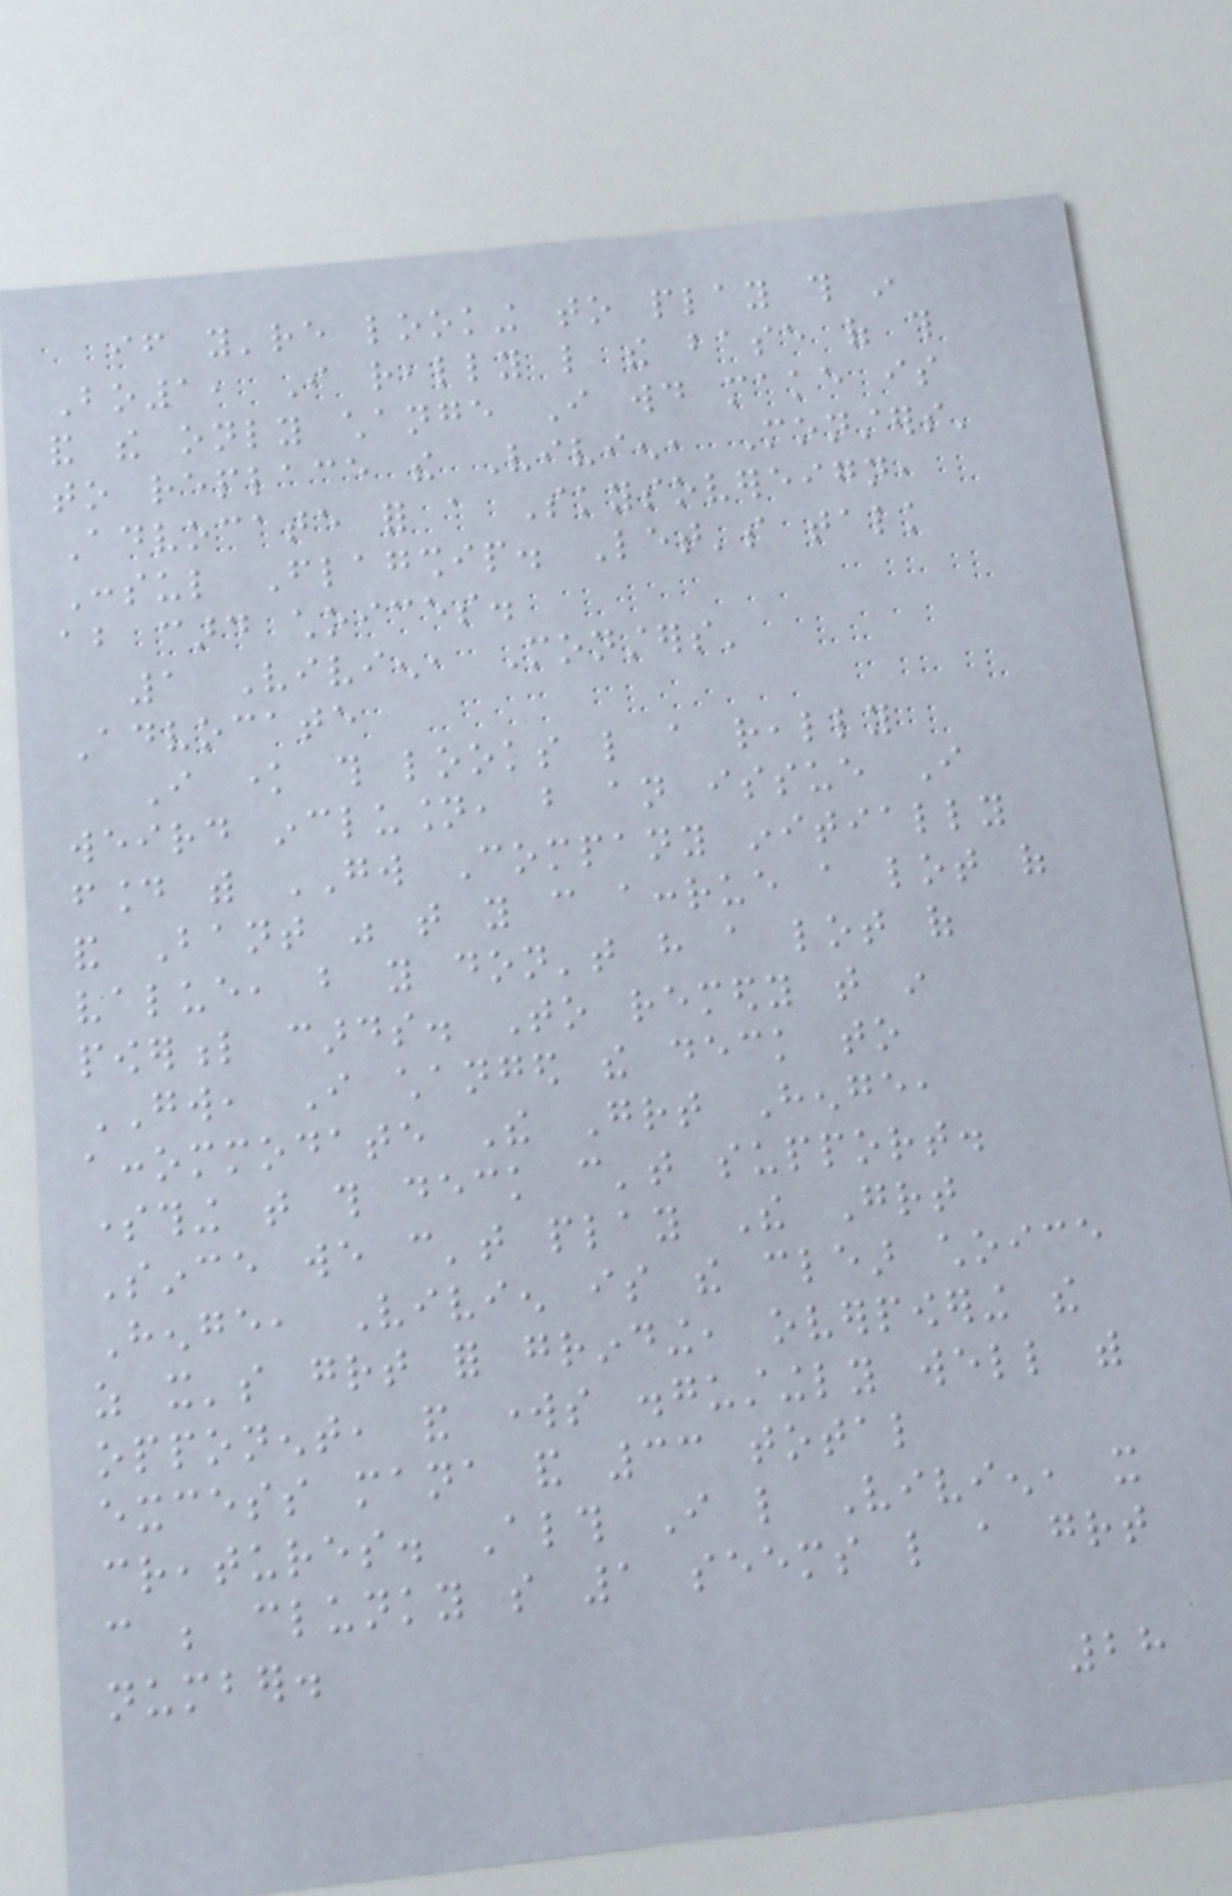if you're looking to play this in
Bo1, I really like the base of this
and the only change I would make is
to replace the Vivien, Monsters'
Advocate for a Skysovereign,
Consul Flagship. Let's talk
about card choices.
1 Vivien, Monsters'
Advocate
I know this looks like a really
weird inclusion, but an issue I
found with GW Company initially
and Bant was that you can accrue a lot of
value, but you don't have a lot of
powerful cards. To remedy that in
GW, I changed the deck to
accommodate The Great Henge,
something that this deck can't support.
Since we can't play The Great
Henge, Vivien is the clear choice
as it's great for grinding, overpowering the
opponent, and works disgustingly well with
excess mana and 33 total
creatures. Although I like Vivien, it
can be clunky so 1 seems like a great
number.
28
